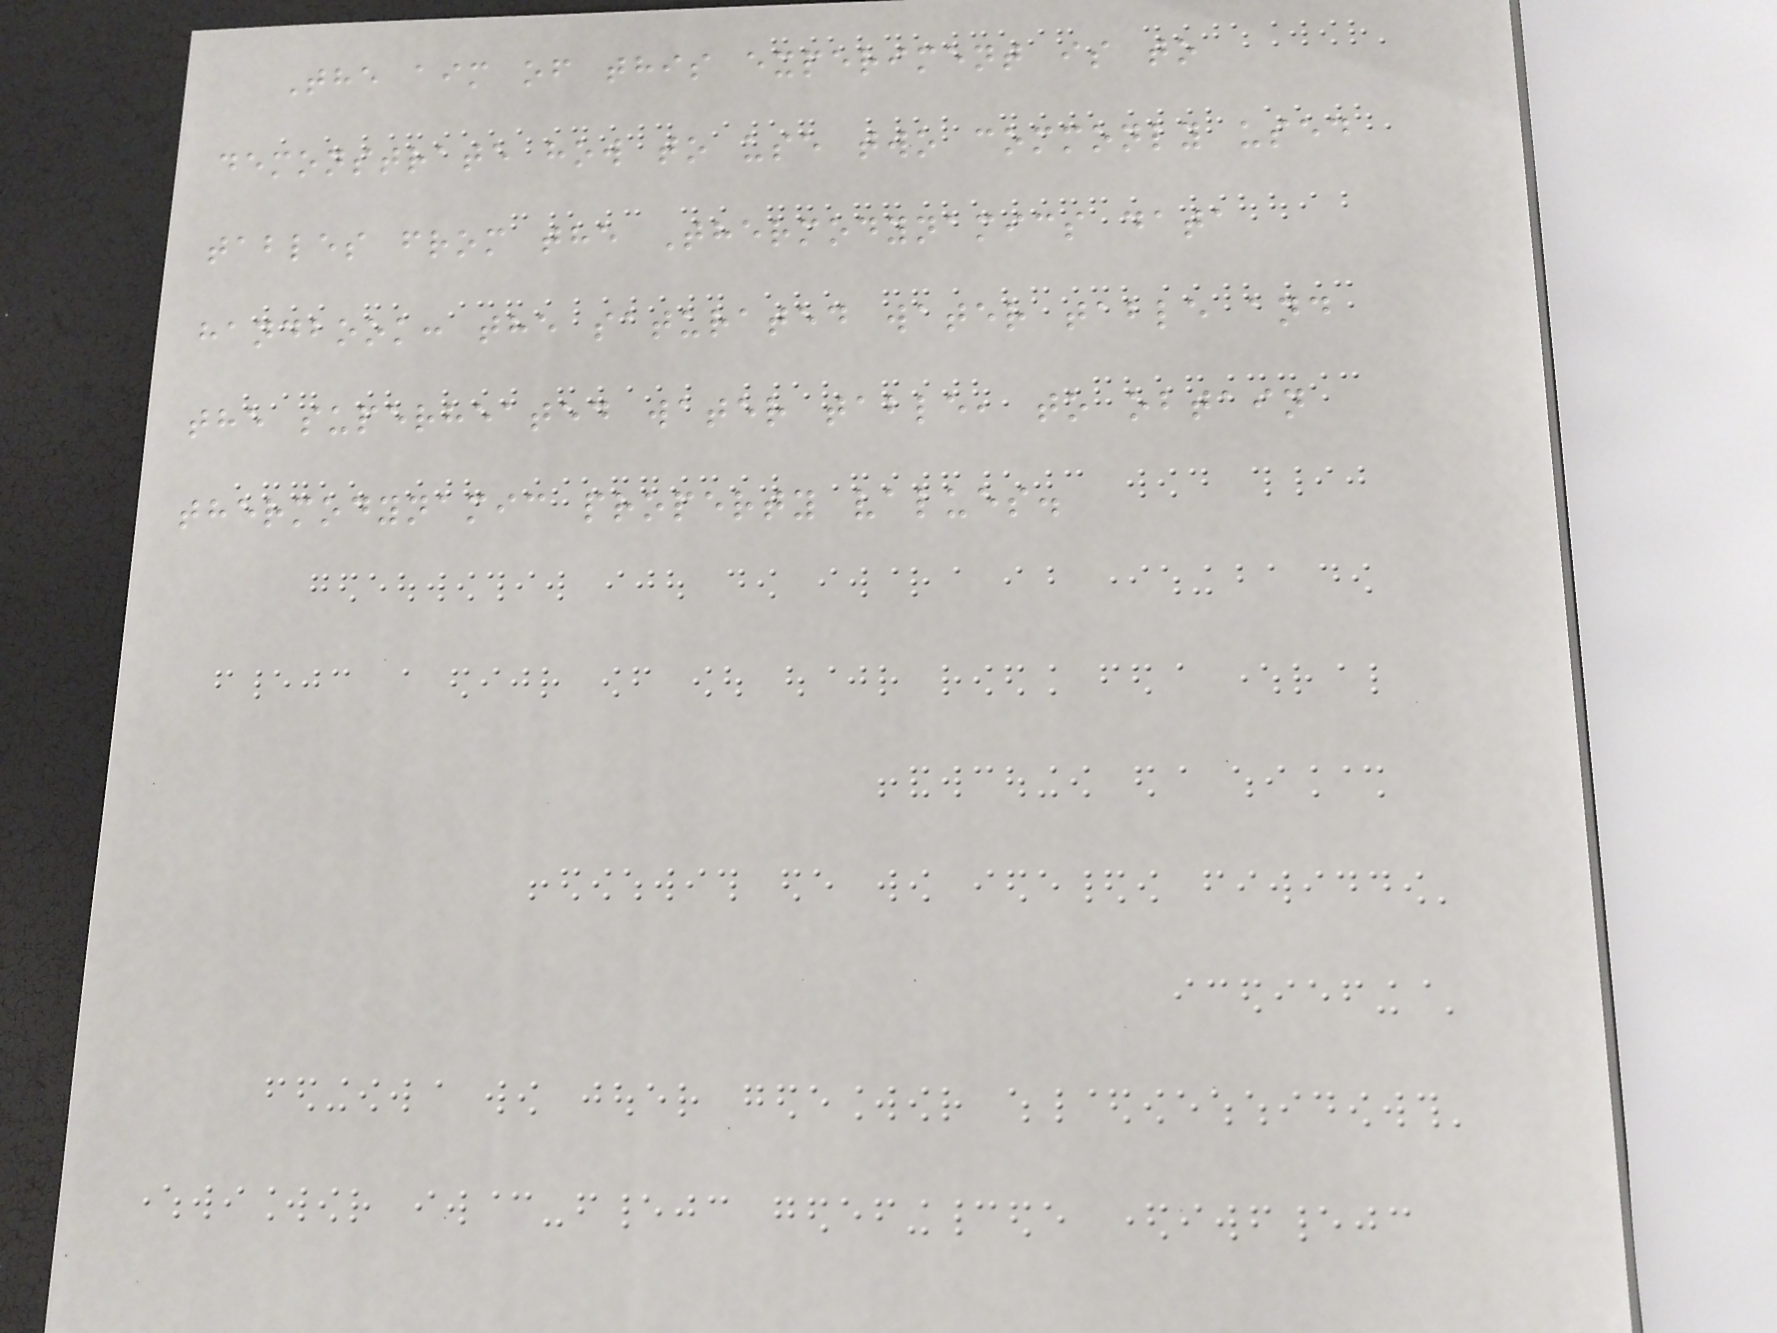The aim of this experiment is to
demonstrate how to use two commonly used
tables from the Thermodynamics data
handbook: the saturated water table and
the superheated water table, to obtain
thermodynamic property values.
